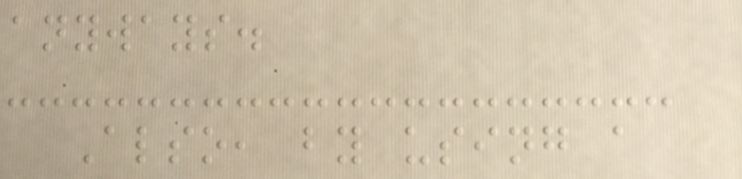anyways.
Also, by using a
